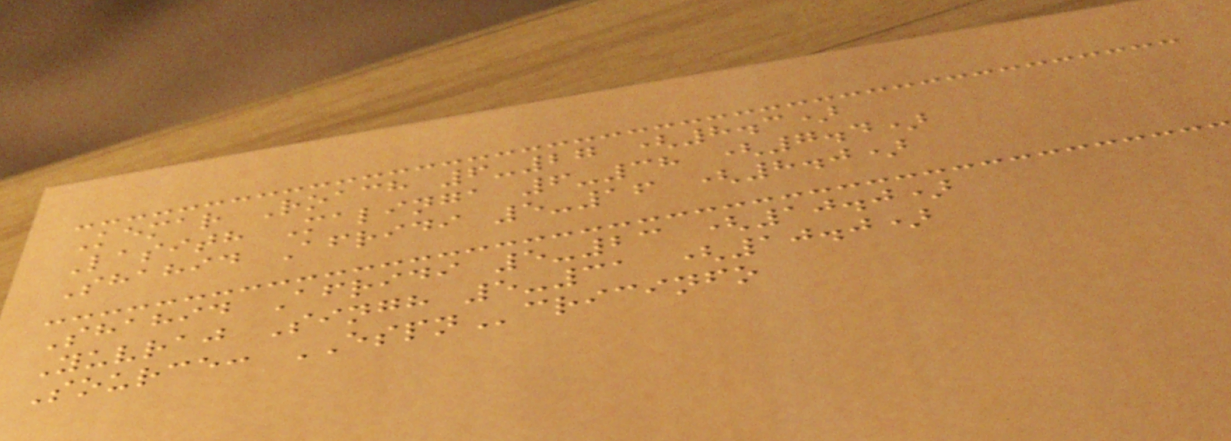Kemar Roach 6-27 (8.3)
Lasith Malinga 6-38 (7.4)
Shahid Afridi 5-16 (8.0)
Shahid Afridi 5-23 (10.0)
Yuvraj Singh 5-31 (10.0)
Source: ESPNcricinfo
